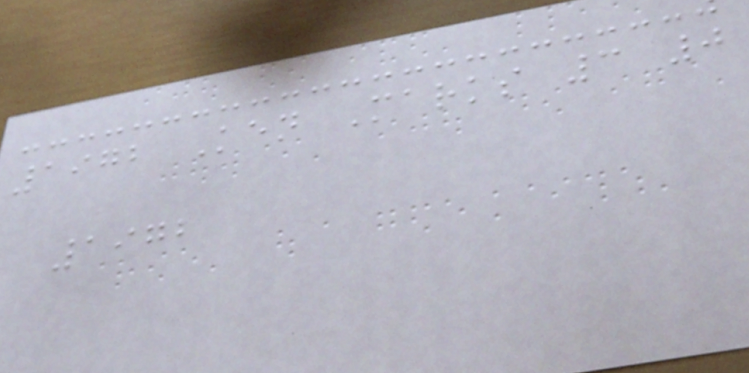1972 Ken Marks 3 0
1972
